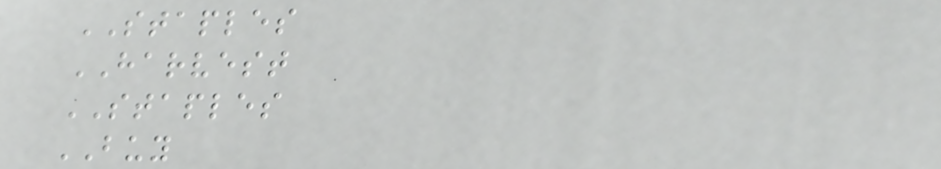STAPLES
HARVEST
STAPLES
BUY
